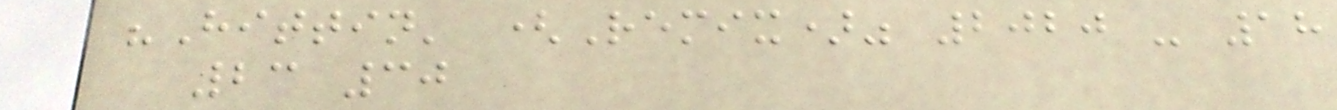"Hittin' (Remix)" 2020 - 18
23 30
